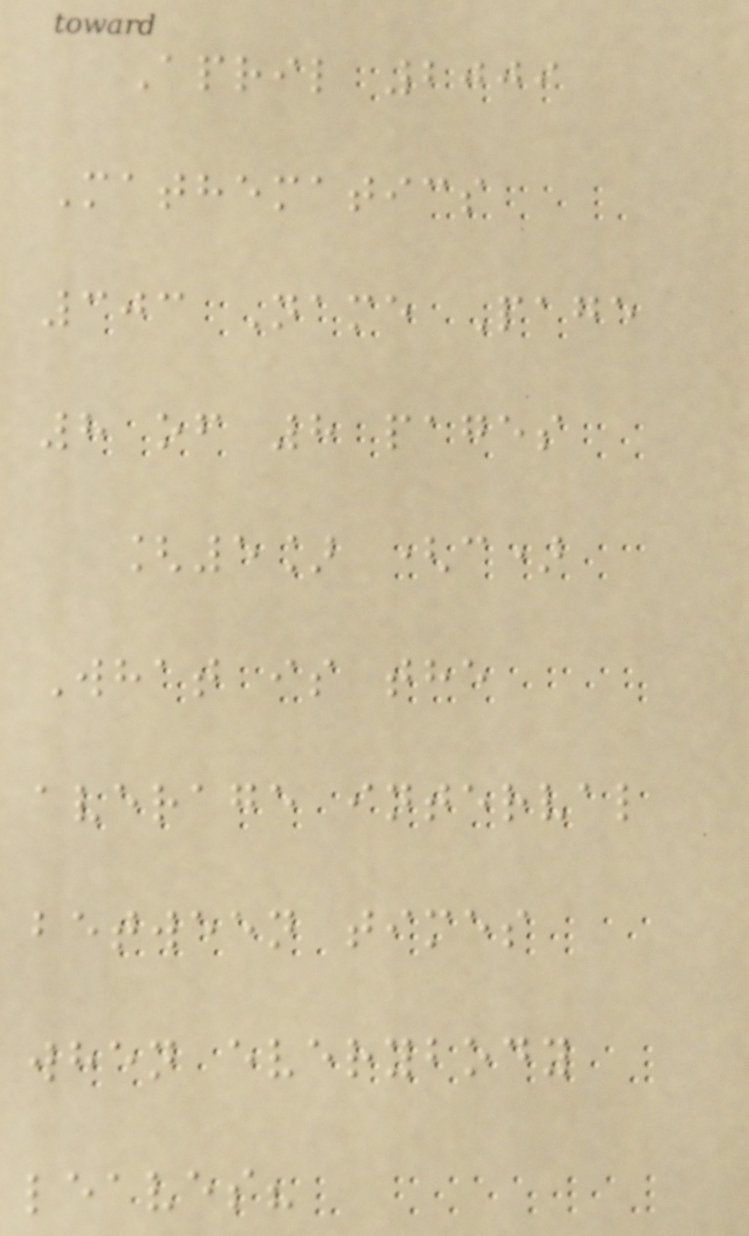April 2009
Mathematics
303 Name Page
8 of 8 pages
[5] (c)
What is the
average interval
between times
when everybody
leaves?
